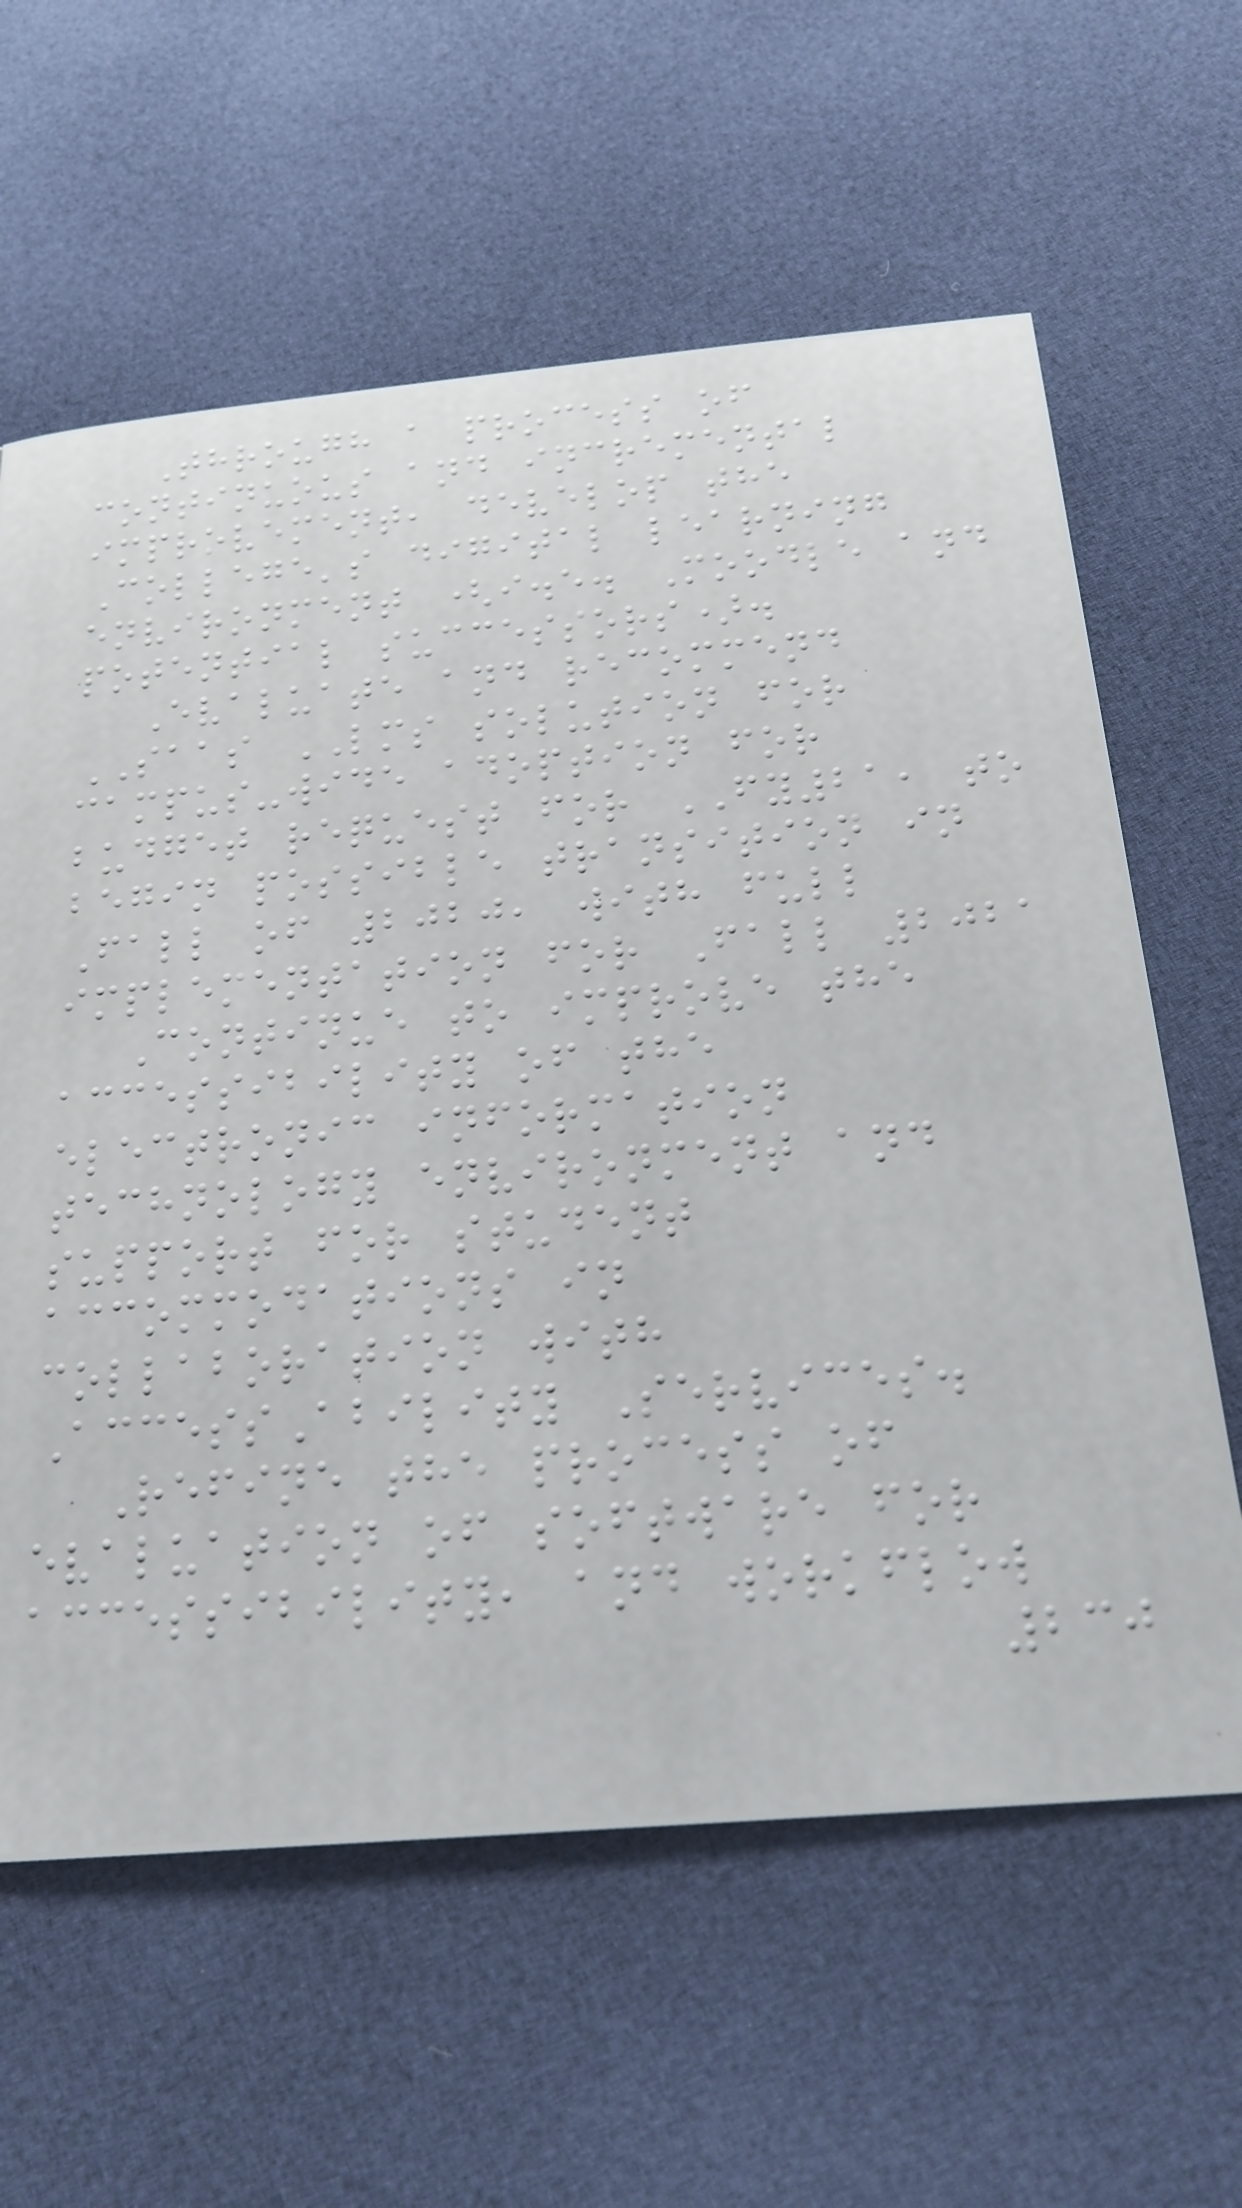Through a process of
continuous and incremental
improvement, develop the
College's digital learning
environment (i.e. Moodle and
potential successors).
Evaluate and recommend
SAAS LMS solution for
campus-wide adoption for
budget request for FY21, to
begin possible transition in
Fall of 2020, with full
implementation for Fall 2021
Continue to improve the
accessibility of the
electronic information
technology environment and
support for student
accommodations in
collaboration with
AccessAbility Services.
Refine the process of
evaluation of software for
accessibility, and workflow
230
